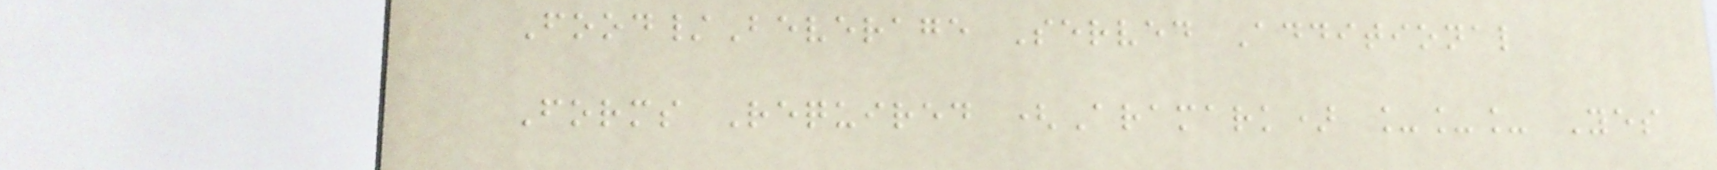Food/Beverage Served Additional
Forms Required (Aramark) ___ Yes
